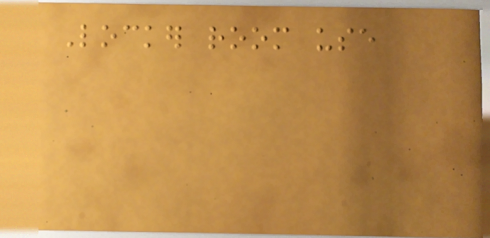Locker room use
